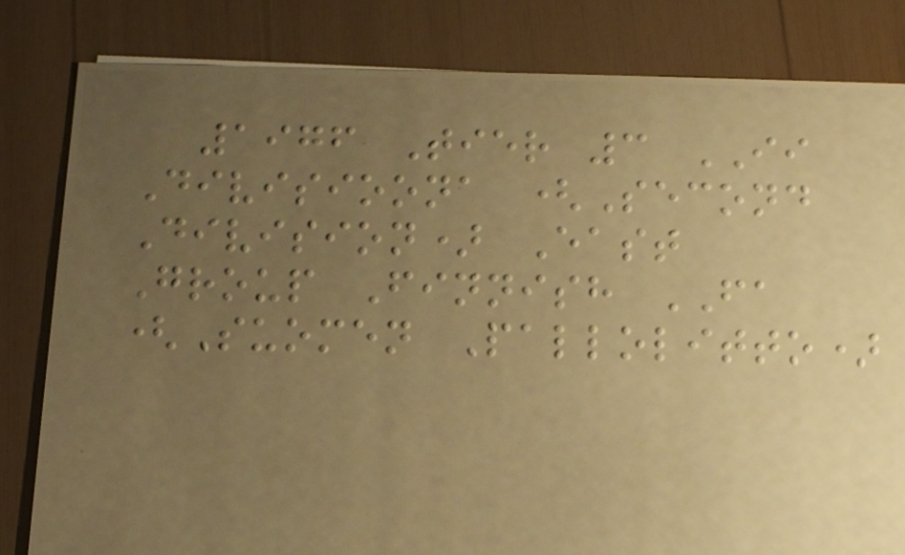1976 Tier 3 II
Divisioona (Second
Division) East
Group Finnish FA
(Suomen Pallolitto)
